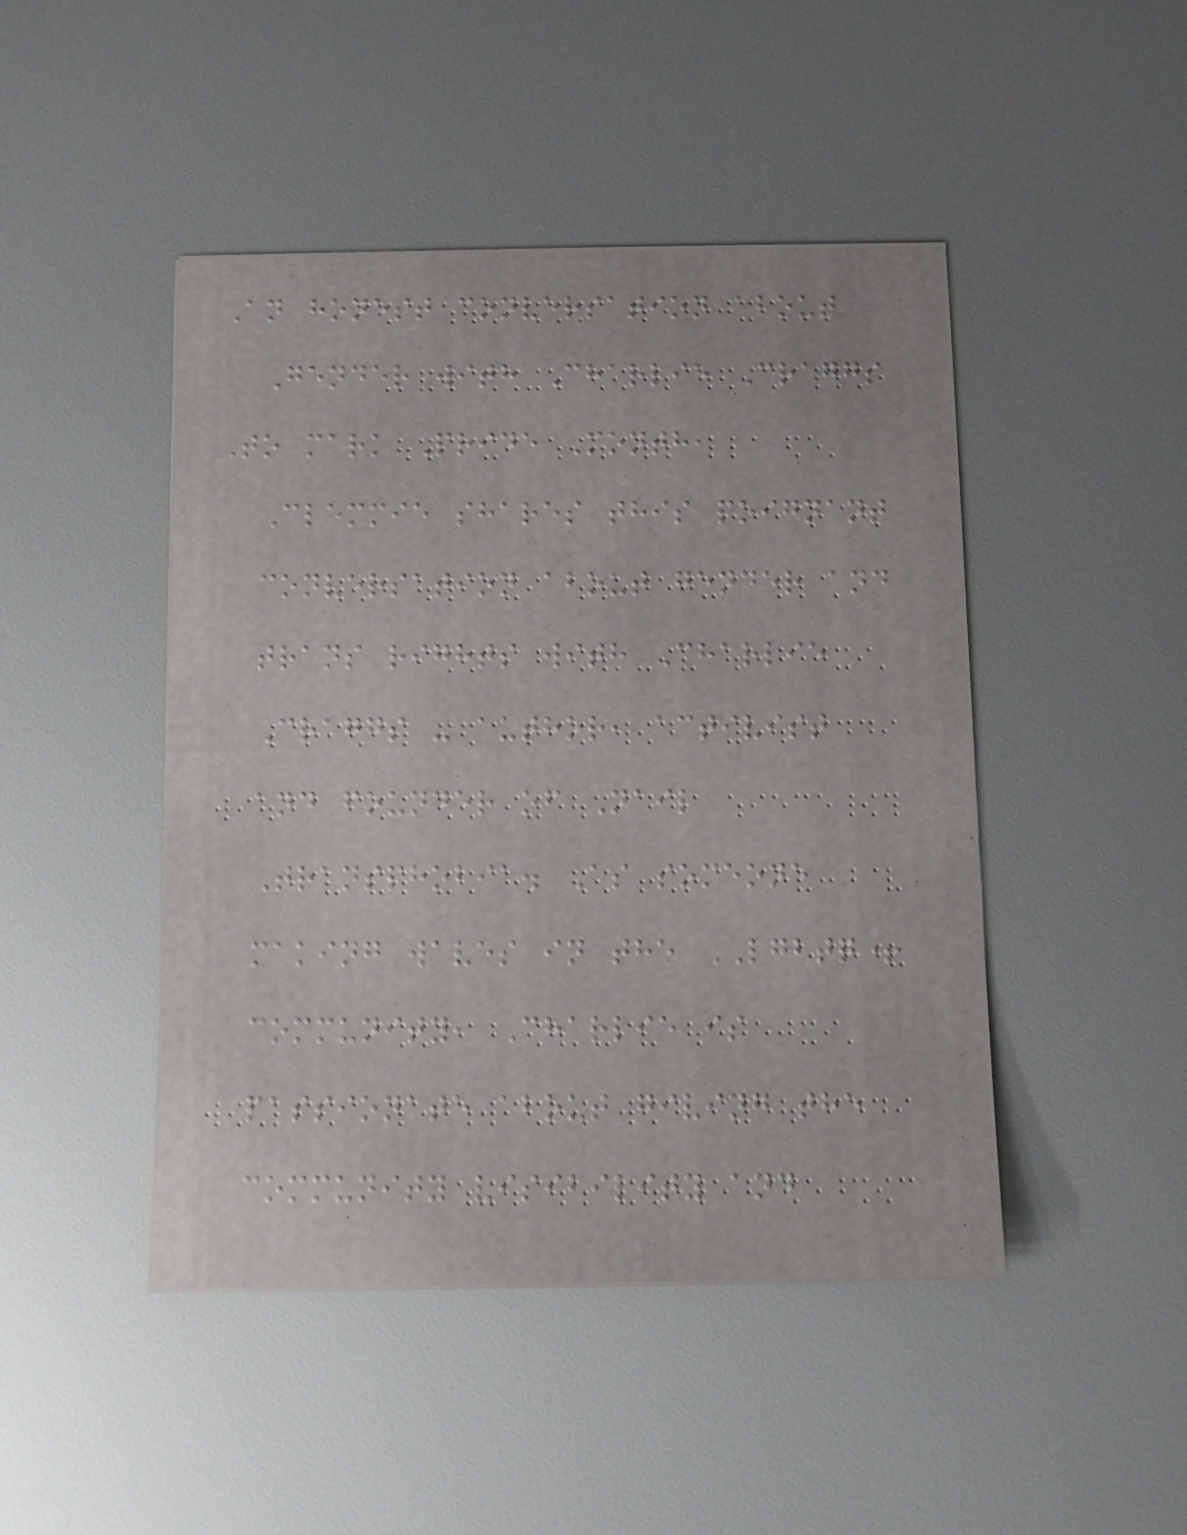An honest conversation about
Gender with Charlie Craggs
To mark Pride Month,
Clemmie shares this poignant
conversation about gender and
trans rights with Charlie
Craggs - author, activist
and founder of Nail
Transphobia. As someone
making waves in the LGBTQ+
community, Charlie is
passionate about giving the
community visibility and
